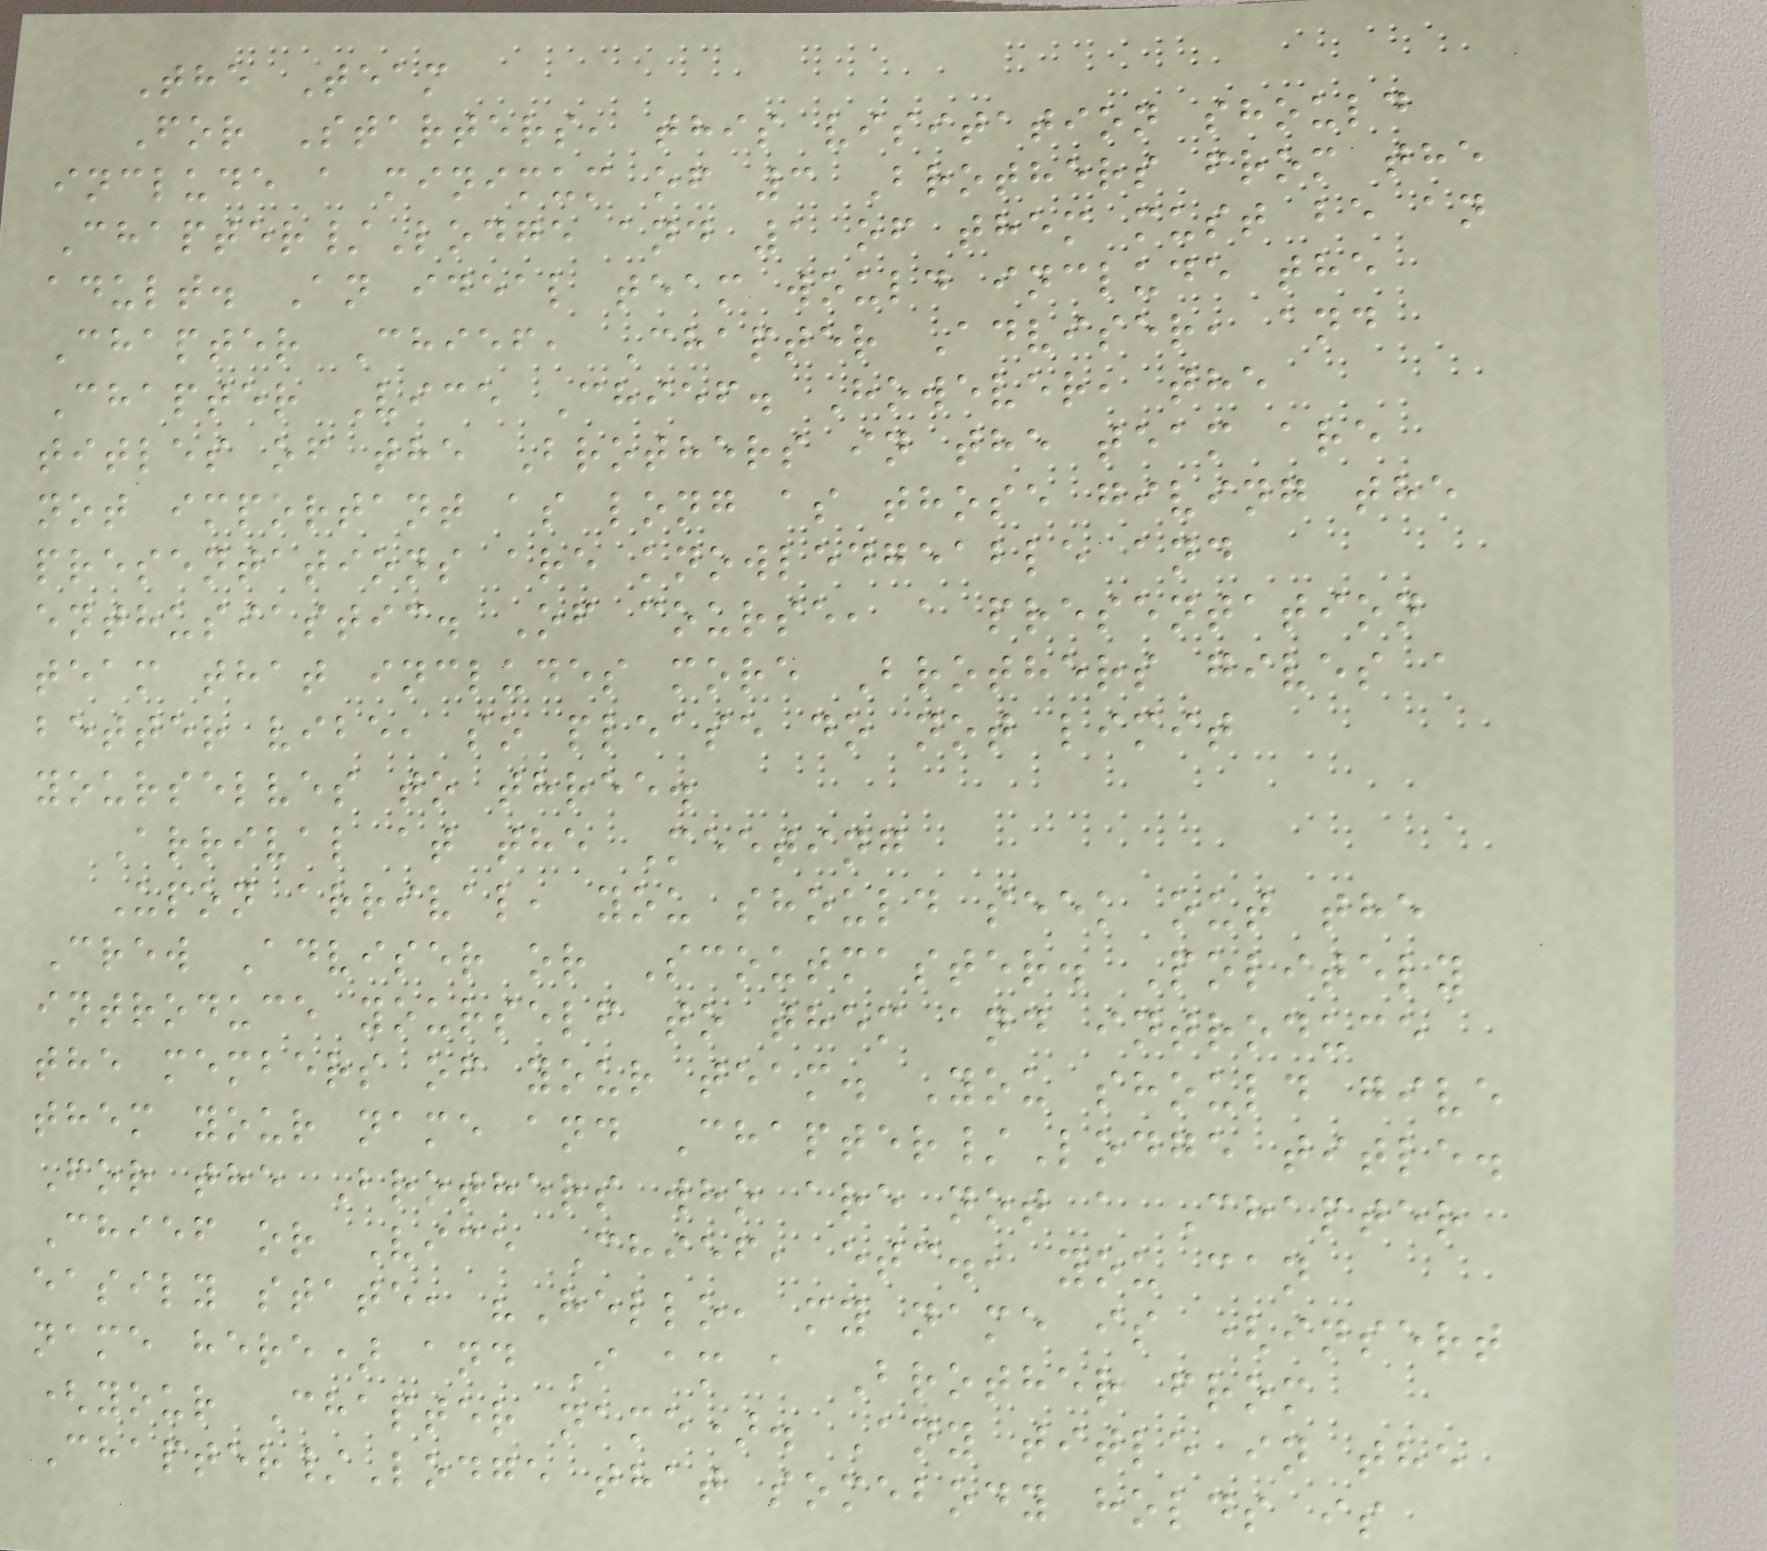The Team
For Starters, this visitation should
include a minimum of 3 Brothers from the
Chapter/Lodge and 1 of them must be an
adult. An ideal team would include the
Chapter Chief, Chapter Adviser, and
Chapter Vice Chief. However, the
titles of the Brothers in the team are
not important as long as those giving the
presentations are knowledgeable and
enthusiastic. Of course, a presentation
team that includes more Brothers gives a
better vibe, so please do not limit
yourselves to three.
Arrival at the Meeting
Upon arrival, you should seek out the
Crew Adviser or Scoutmaster. Politely
introduce yourself to them and introduce
the members of your team. You should give
them your name and Chapter/Lodge title.
For the Brothers who are not a Chapter
Chief or Vice Chief, etc., you can
easily state, "Hello, my name is (insert
name here) and I am a Brother from
(your Chapter name). Any title in the
Chapter/Lodge that somebody holds is
